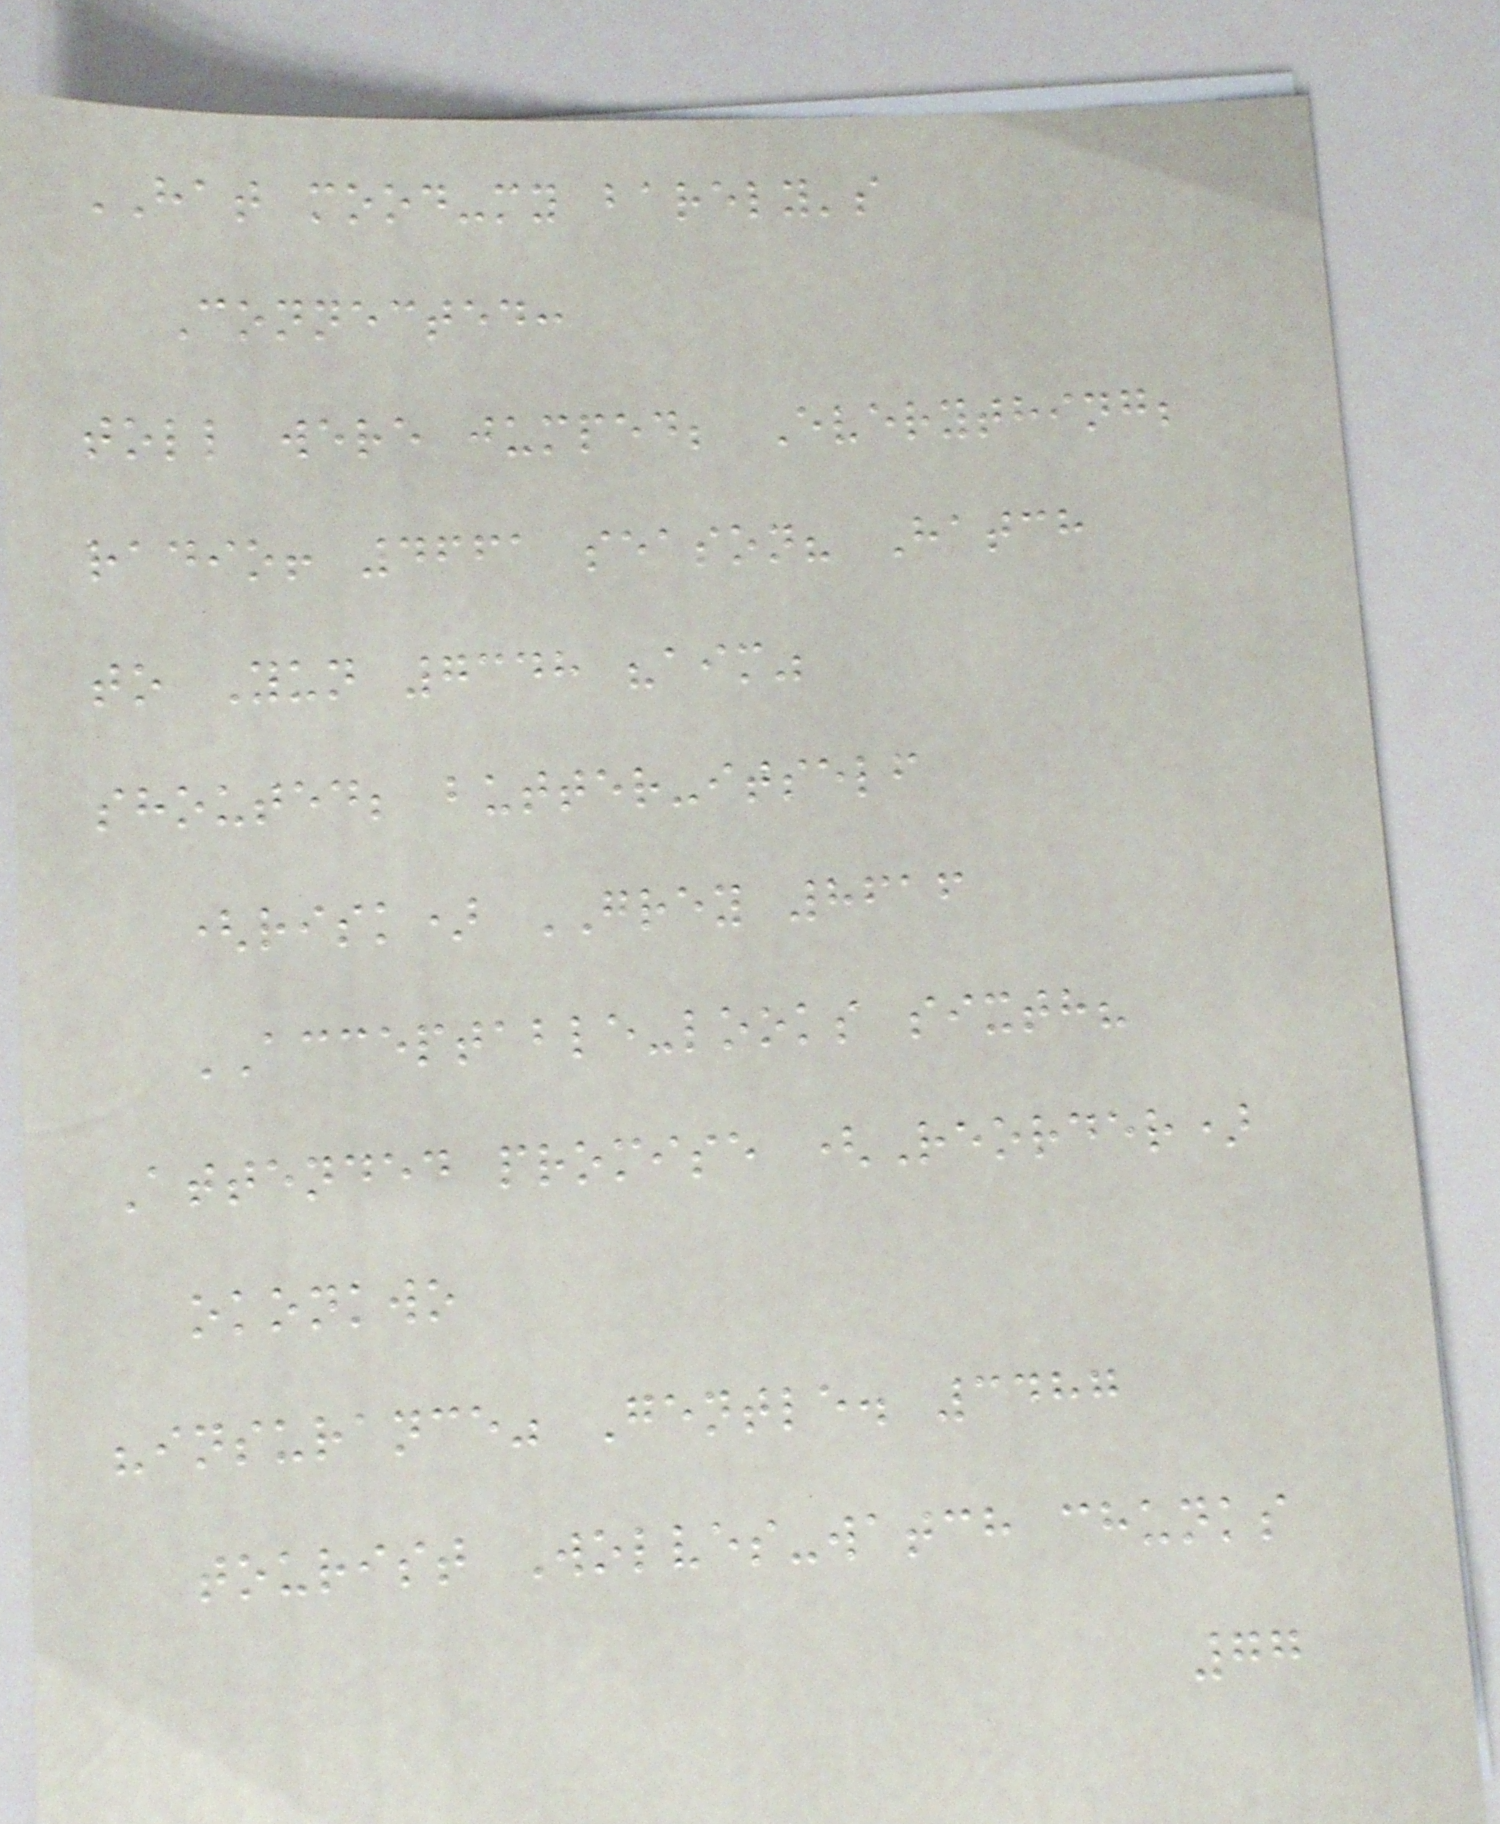HAT mood-my barely's
Connected:
toll were jumped; Everything;
radio! 4661 season? Hatch
to Yun 7348 "aim"
shouted; butter-itself
(risk) GREY 8616
ACCEPTABLE-looks sixth?
Attended promise (Reorder)
okonkwo
"insurance" Gentle. 3487
tourist Wolves-watch chunks
77
